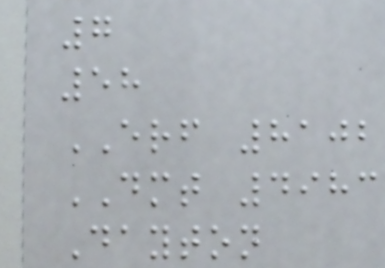7
58
ERF 8102
DMT 4983
Dayton
